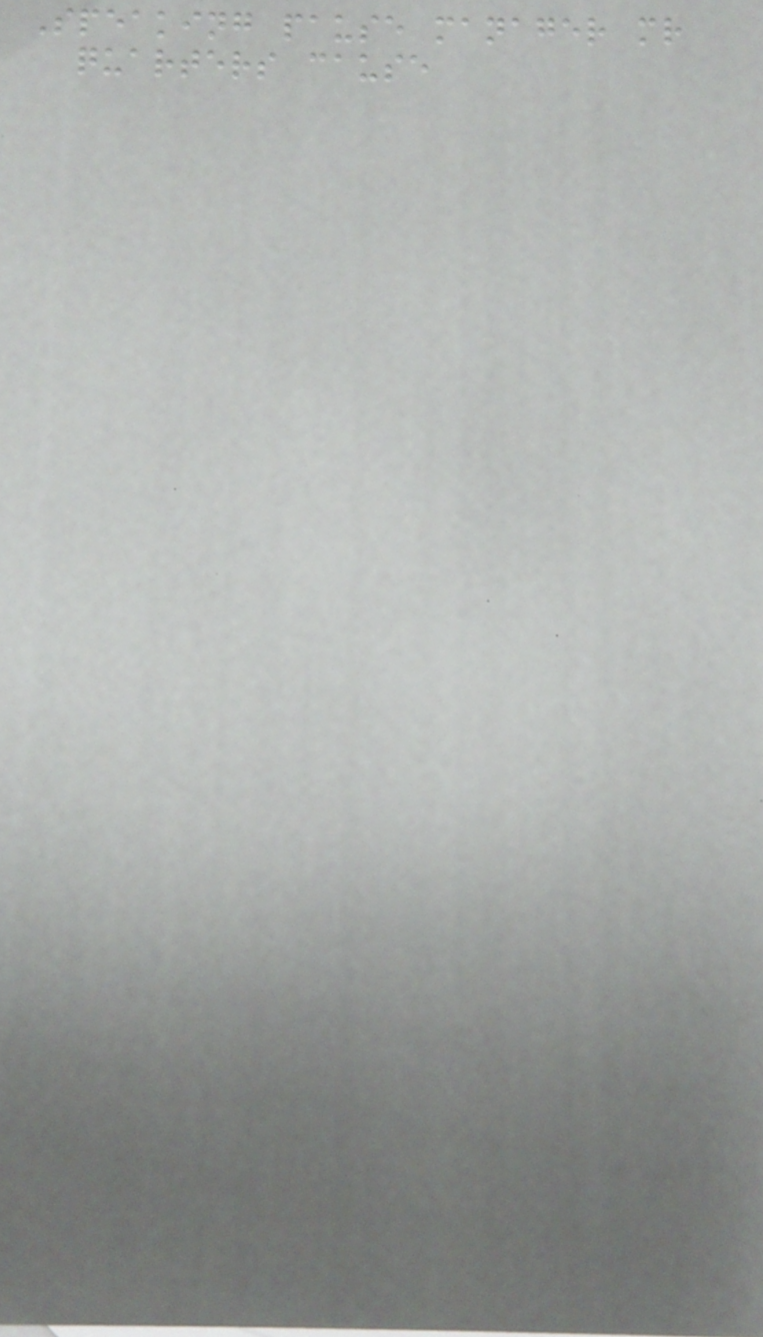Speaking pause manager mr
quarters cause
